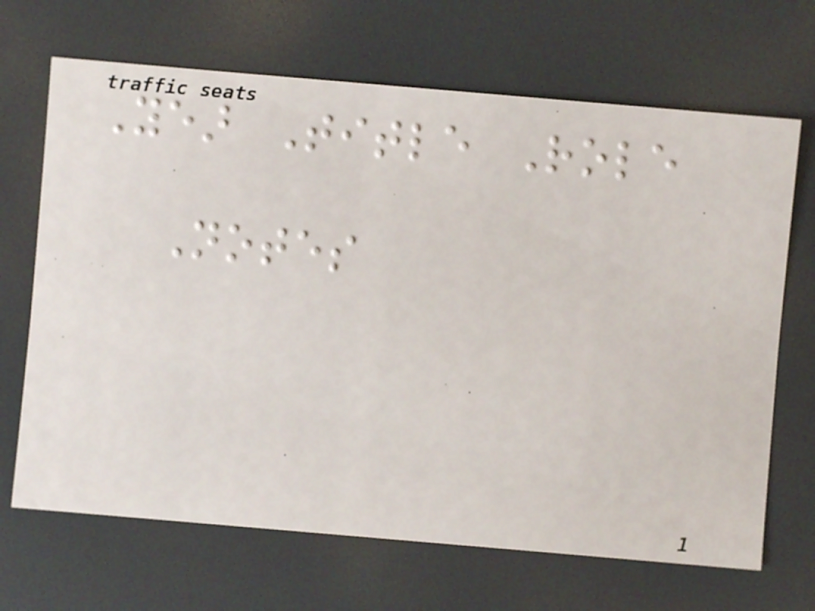Year Title Role
Notes
